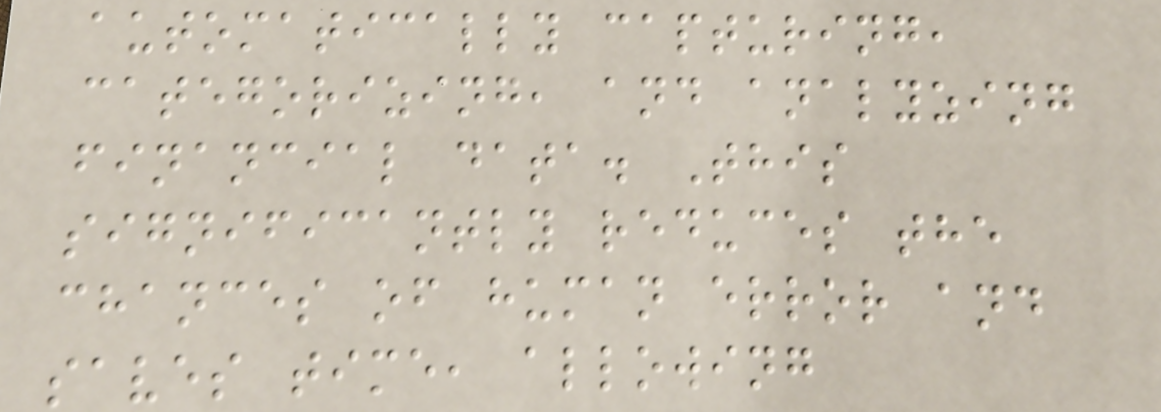automatically capturing,
categorizing, and analyzing
financial data. This
significantly reduces the
chances of human error and
saves time, allowing
